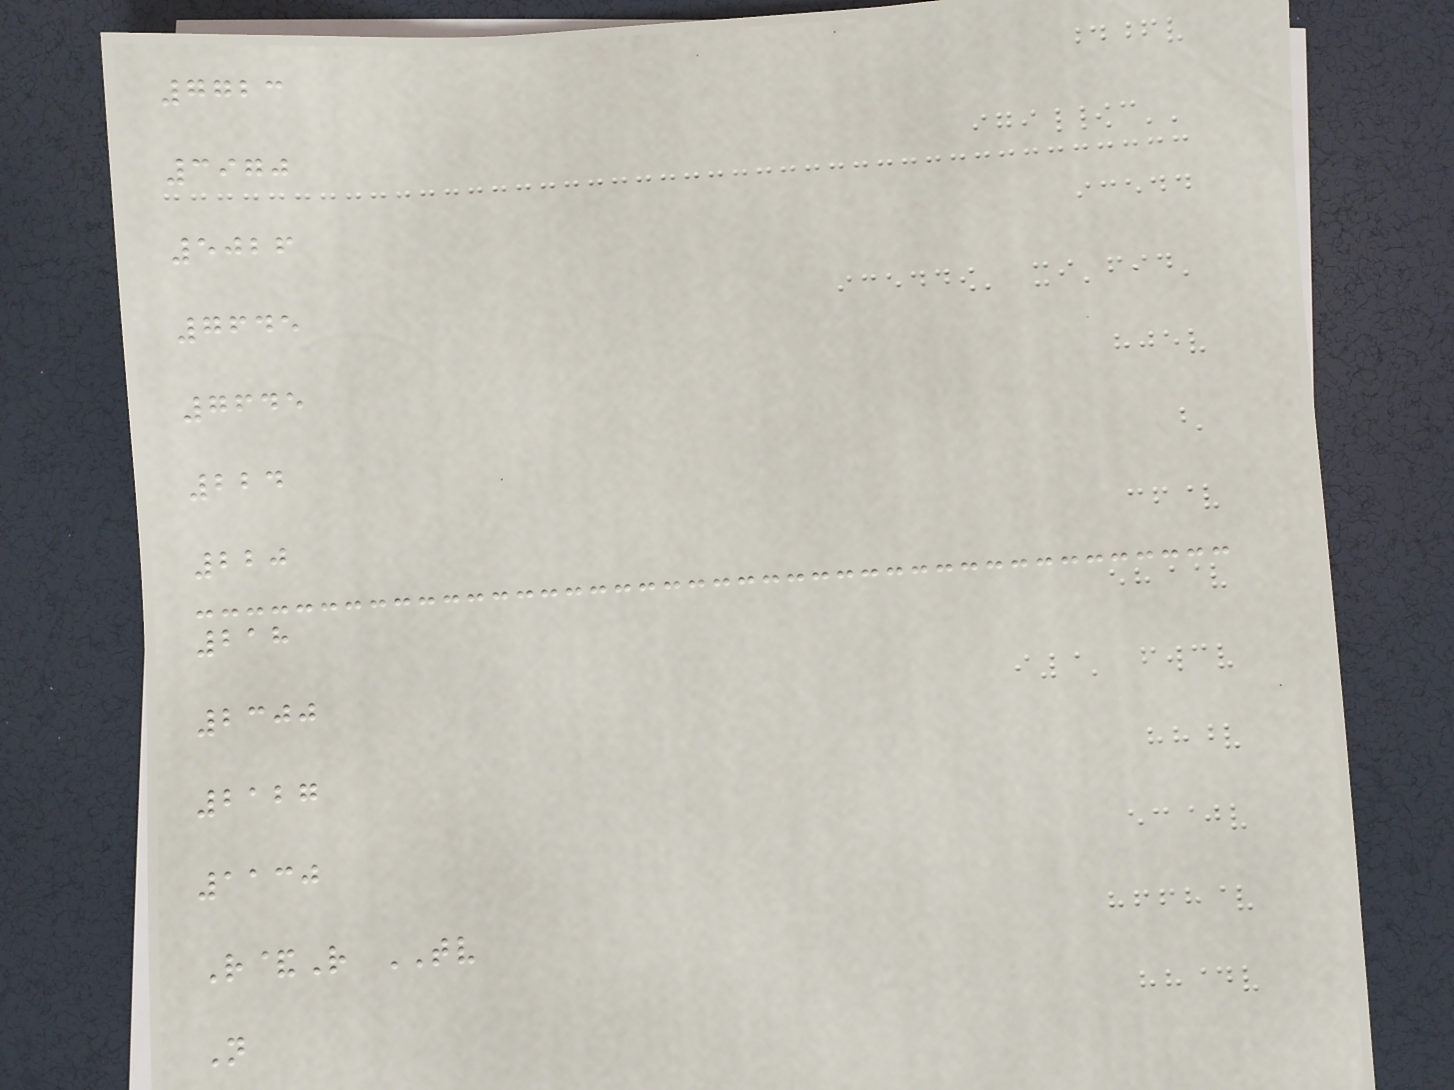7723
3970
5026
7645
7645
224
220
218
2300
2127
1130
R&R TV
N
